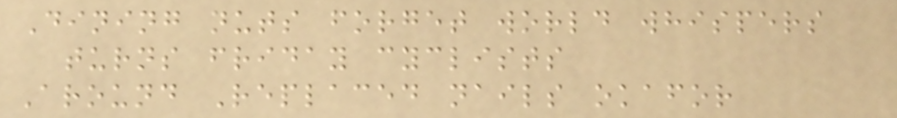Dining nuts forget world whispers
turns friday cyclists
Around Replaced nails okafor
